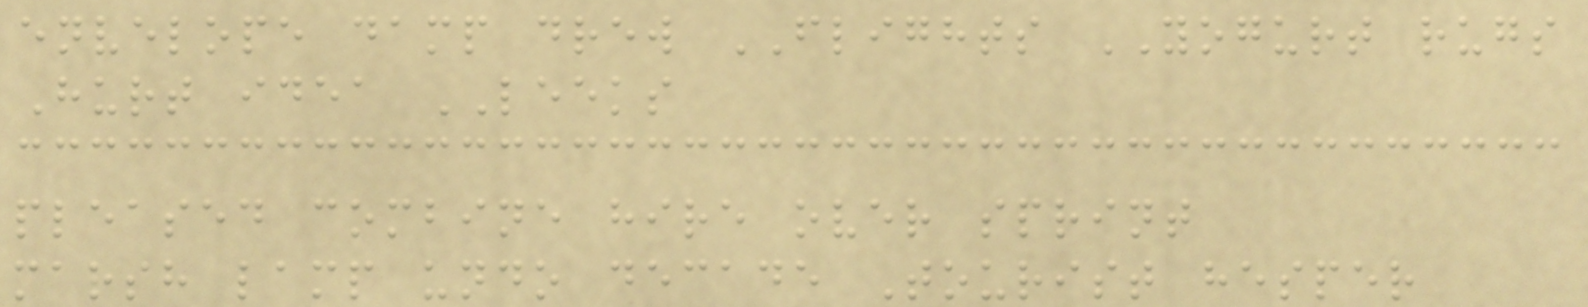envelope damp drew FLIGHTS YOGURT rugs
Hurt idea LEEKS
pleased combine hire over sprint
marsh lamp undo decade Tourist hesper
